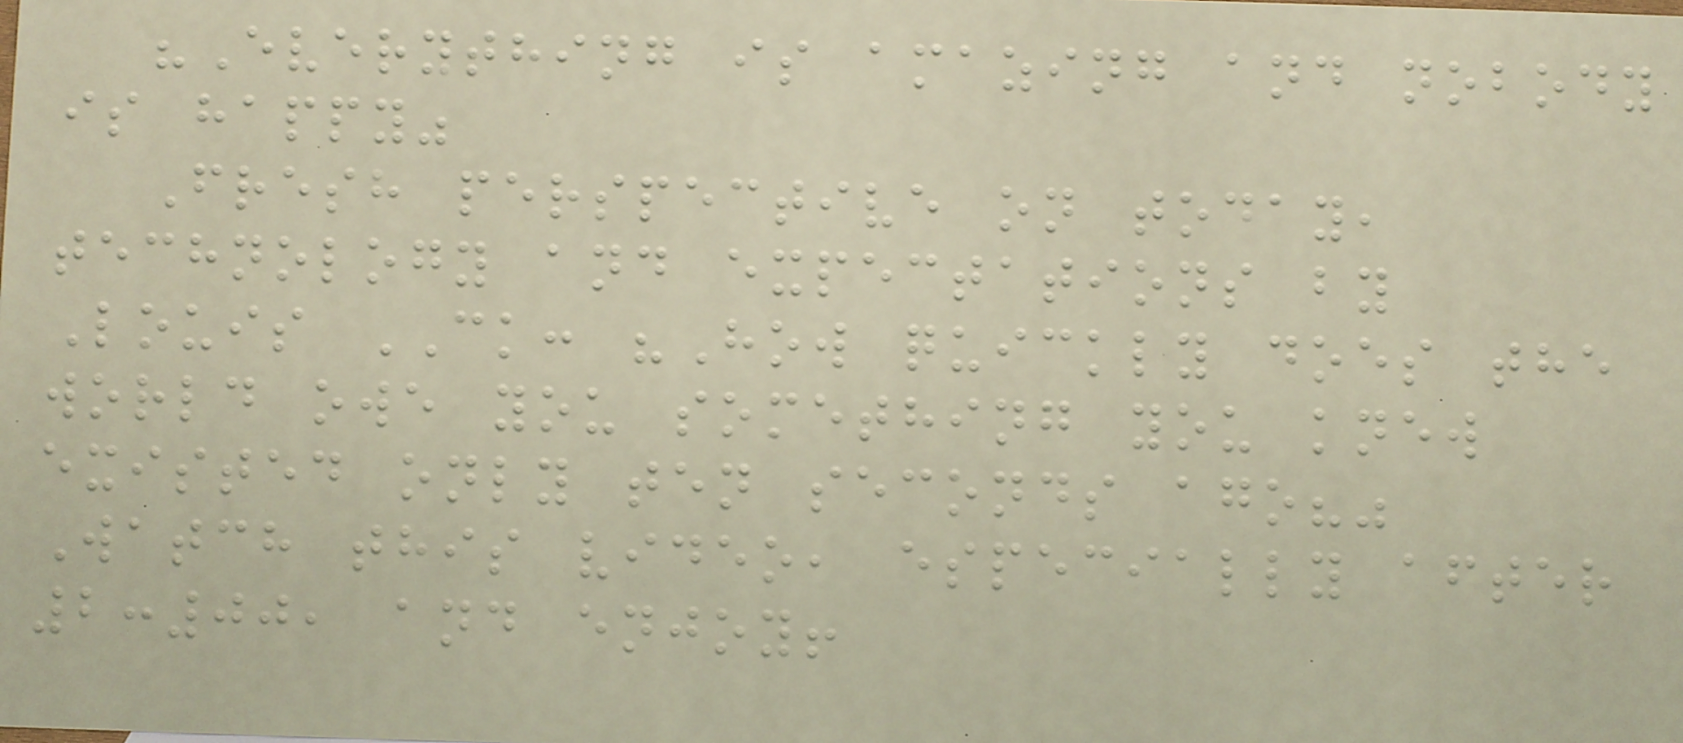"Everything is amazing and nobody
is happy"
Fresh perspective on today,
technology and expectations by
Louis CK: "How quickly does the
world owe you something you knew
existed only ten seconds ago?"
Watch this video, especially after
2:00, and enjoy!
